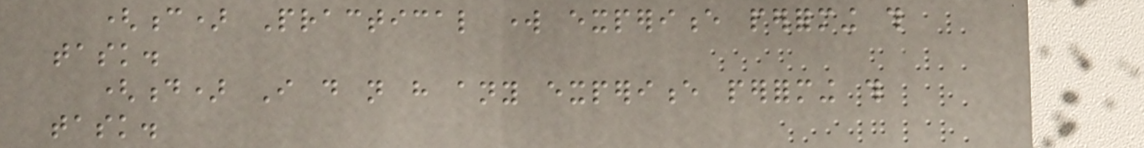(c) Practical work experience performing this
task.
(d) I do not have any experience performing this
task.
